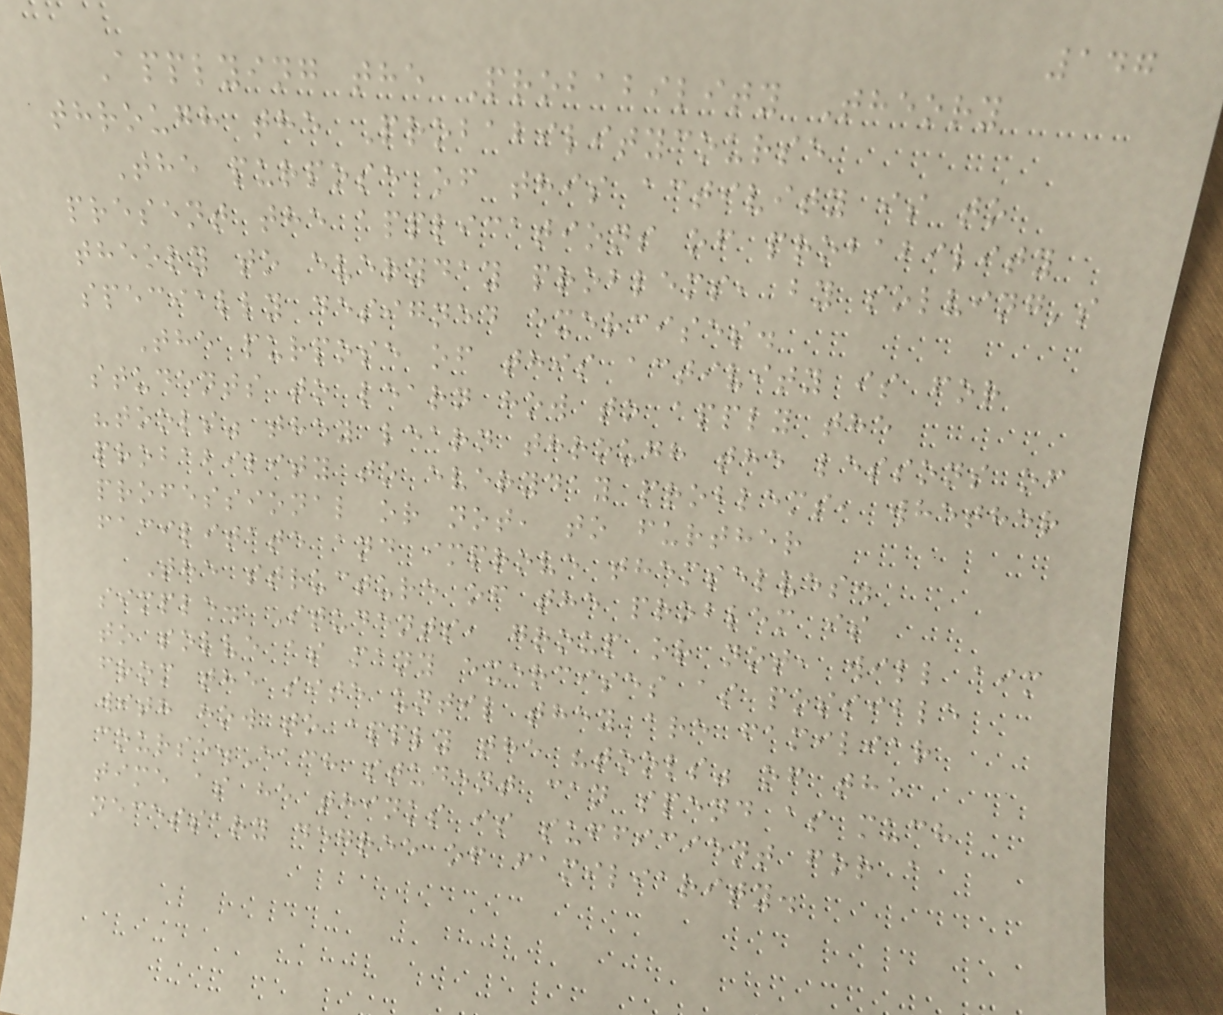147
Applying the Probability Theory
through the Probabilitycourse
The purpose of this activity is to
present the applications of probability
theory to everyday problems, by solving's
specially designed exercises.
The purpose of this activity is for
students to learn how to apply the
"tools" they learn through the lessons of
probability to everyday problems, whether
professional or not, to further
facilitate and improve themselves.
The structure of the problem is
simple. Students, group or not, will aim
to solve as many exercises as possible
from the site until they are familiar
with how to apply the "tools" of the
course.Each student can spend as much
time as he thinks is sufficient for a
necessary degree of familiarity.
